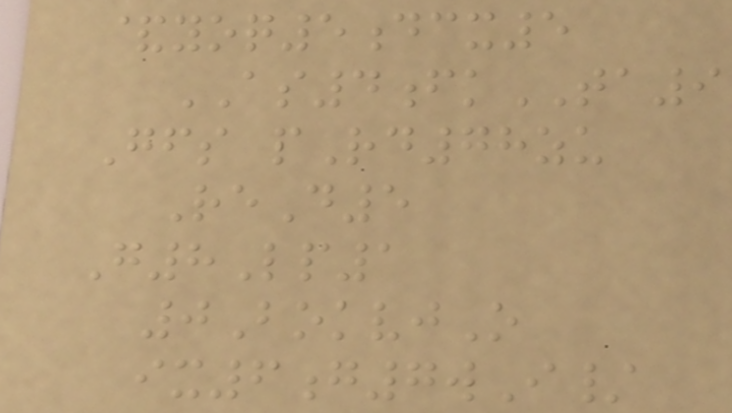&yoq5dcx5
AS4fkTA9
Gfs pRd78zu
ReD5
G8Lp1
0BokvjO
ix6g7wI/
